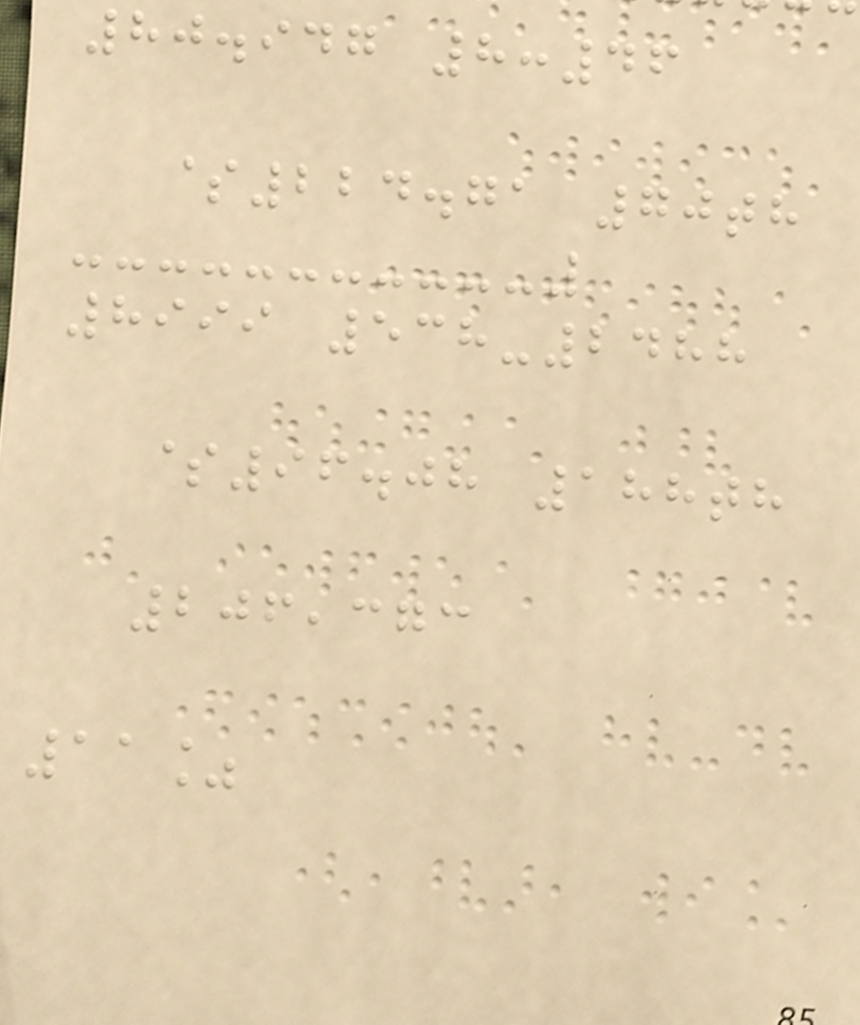80.947 8:46
$224.71 70th
8999 538-2488
$96.08 188th
206,373
11%
